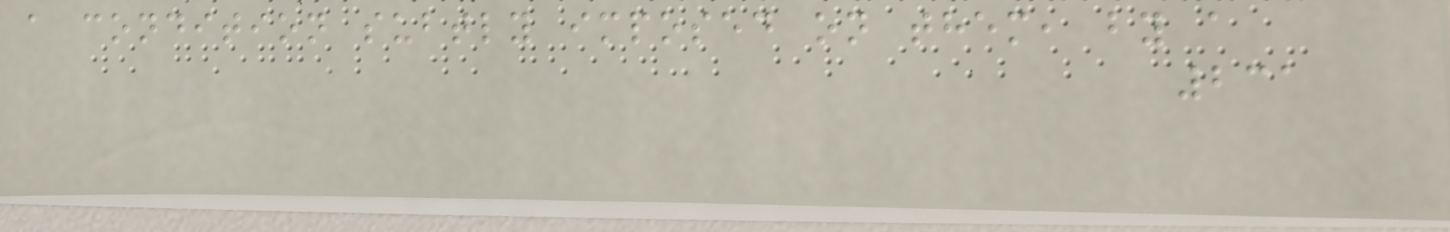a condition subtly imposed on them, by a
231
